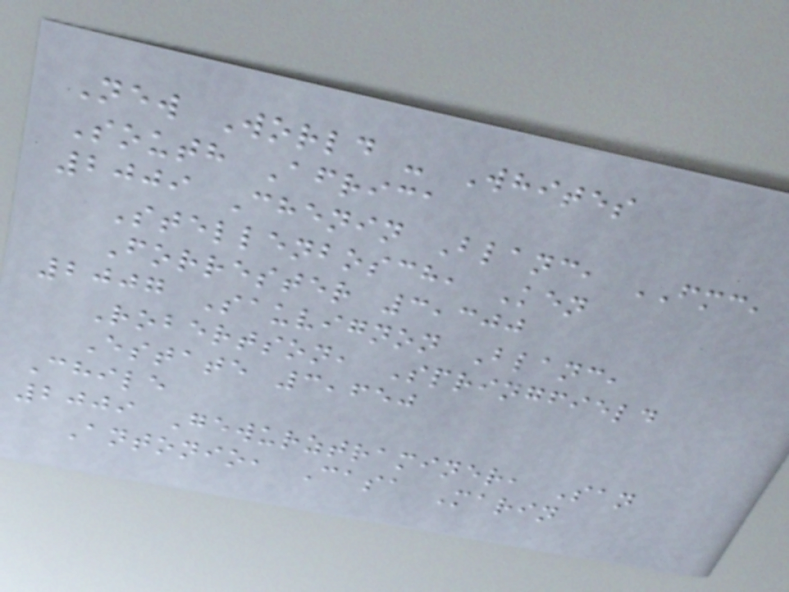New World - Whites
South Africa
2009 Chenin Blanc, FMC,
Stellenbosch, Ken
Forrester 3,300
2007 Sauvignon Blanc,
Robertson, Springfield
Estate 3,650
Chile
2009 Gewurztraminer, San
Antonio, Casa Marin
